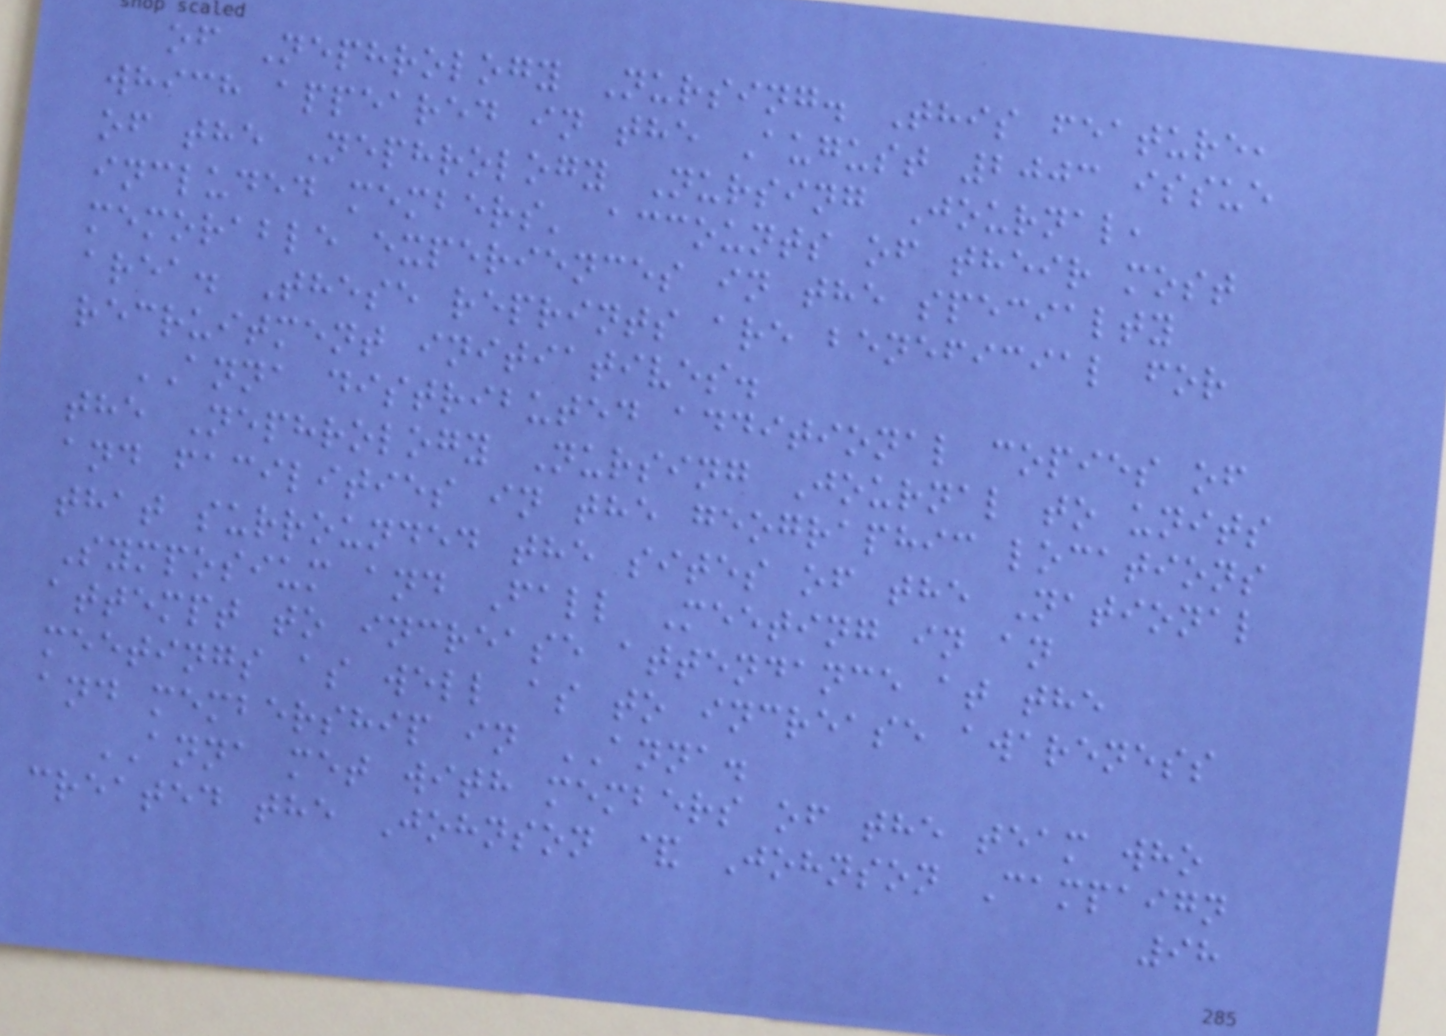of Nephrology Nursing. This feature,
which appeared in the August 2003 issue
of the Nephrology Nursing Journal,
included members' accounts of their most
memorable experiences in the specialty
area. These reprints are beneficial for
recruitment initiatives.
ANNA distributed additional copies of
the Nephrology Nursing Journal to units
and facilities in the geographic locations
that surrounded the sites of the National
Symposium and Fall Meeting in an
attempt to increase attendance at the
meetings as well as to increase awareness
and membership in ANNA.
ANNA met with members of the team who
created the Johnson & Johnson Campaign
98
